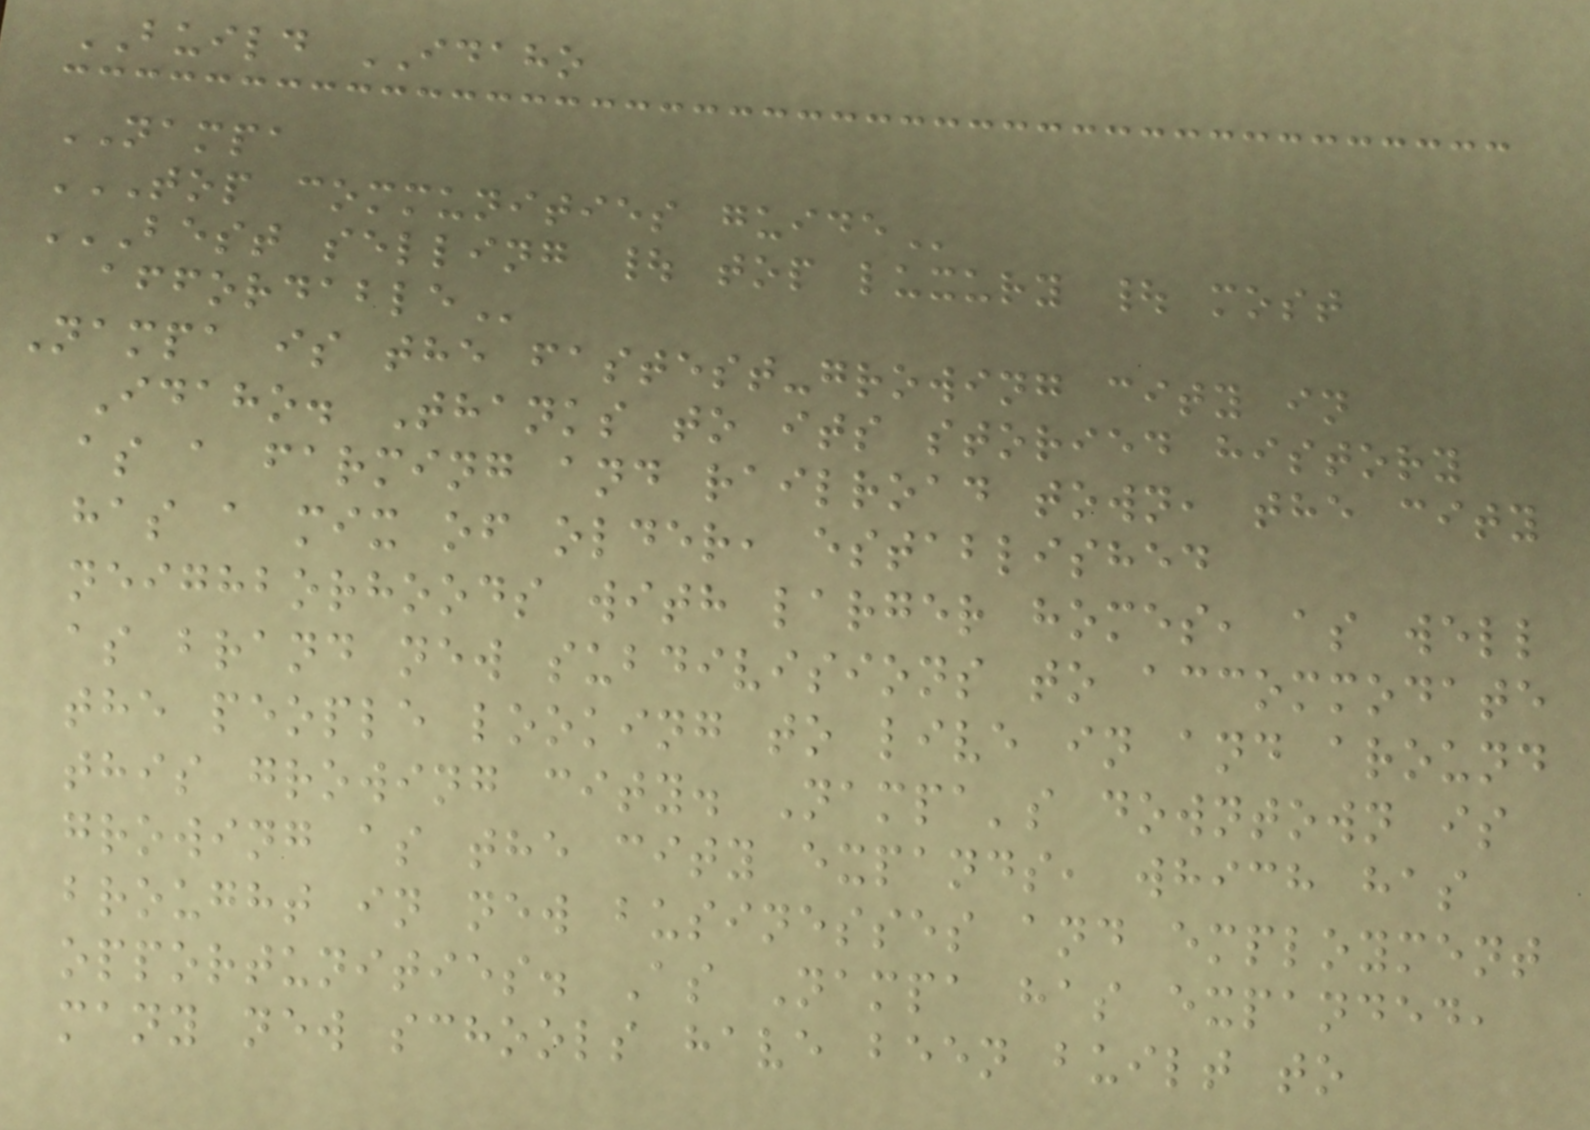BUILD IDAHO
NAMPA
TOP COMMUNITIES GUIDE
BEST SELLING | TOP LUXURY | MOST
AFFORDABLE
Nampa is the fastest-growing city in
Idaho. Thanks to its storied history
as a farming and railroad town, the city
has a mix of older, established
neighborhoods with larger homes, as well
as brand new subdivisions to accommodate
the people looking to live in and around
this growing city. Nampa's downtown is
growing as the city expands, which has
brought in new businesses and employment
opportunities. As Nampa has expanded,
many new schools have been built to
